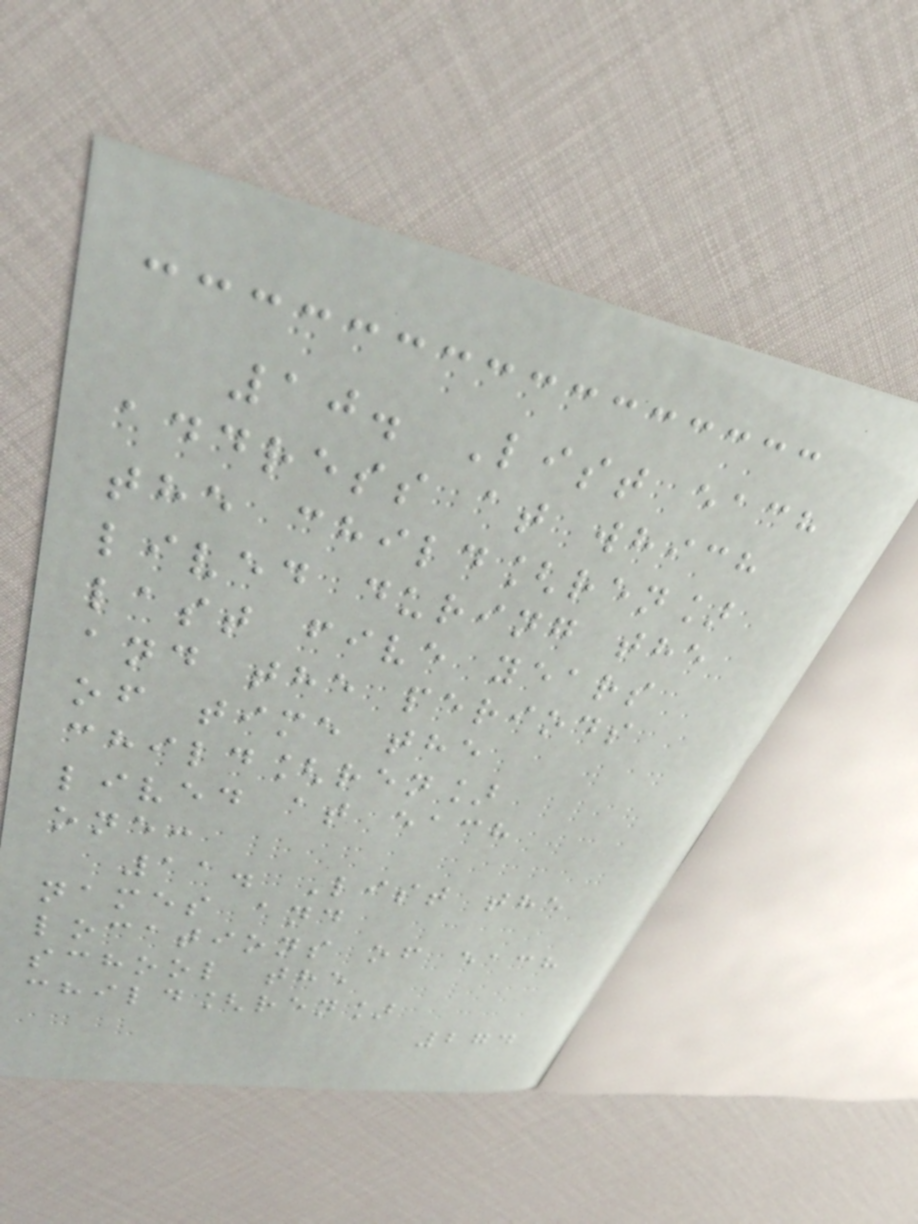10. List each
address at which
the child[ren]
lived during the
last five years
and the periods
of time the
child[ren]
lived at each
one:
11. List the
names and
locations of each
school the
child[ren]
274
